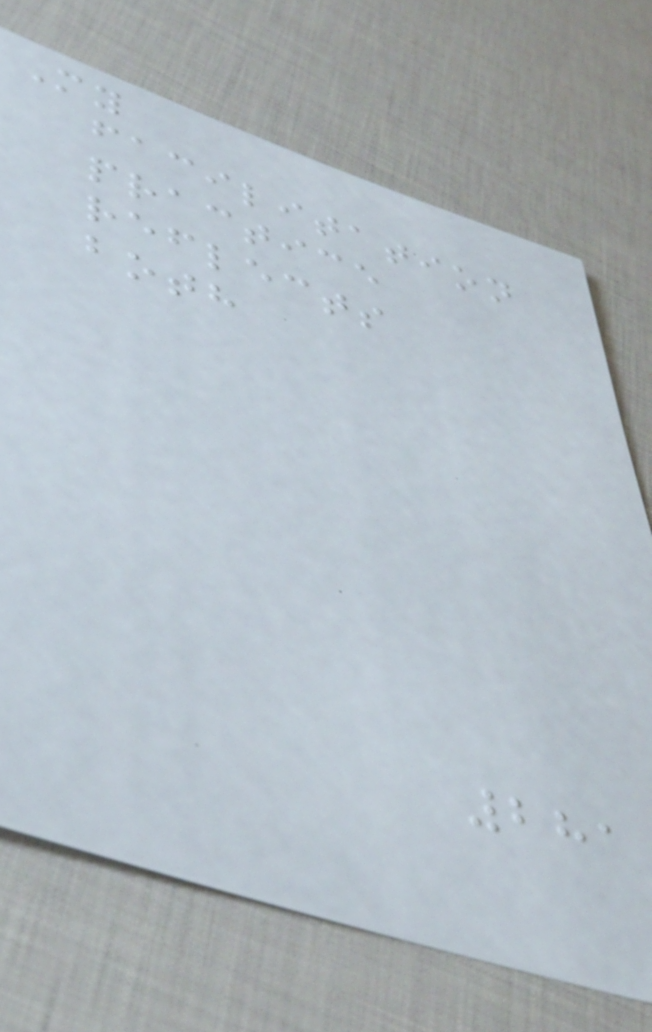My
facilitation
practice
reflects
both
281
